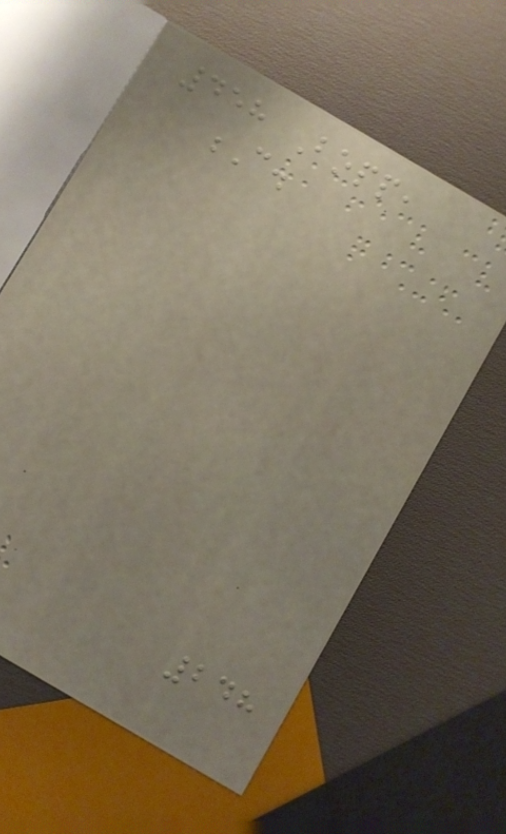458 Bopp,
C.
248
